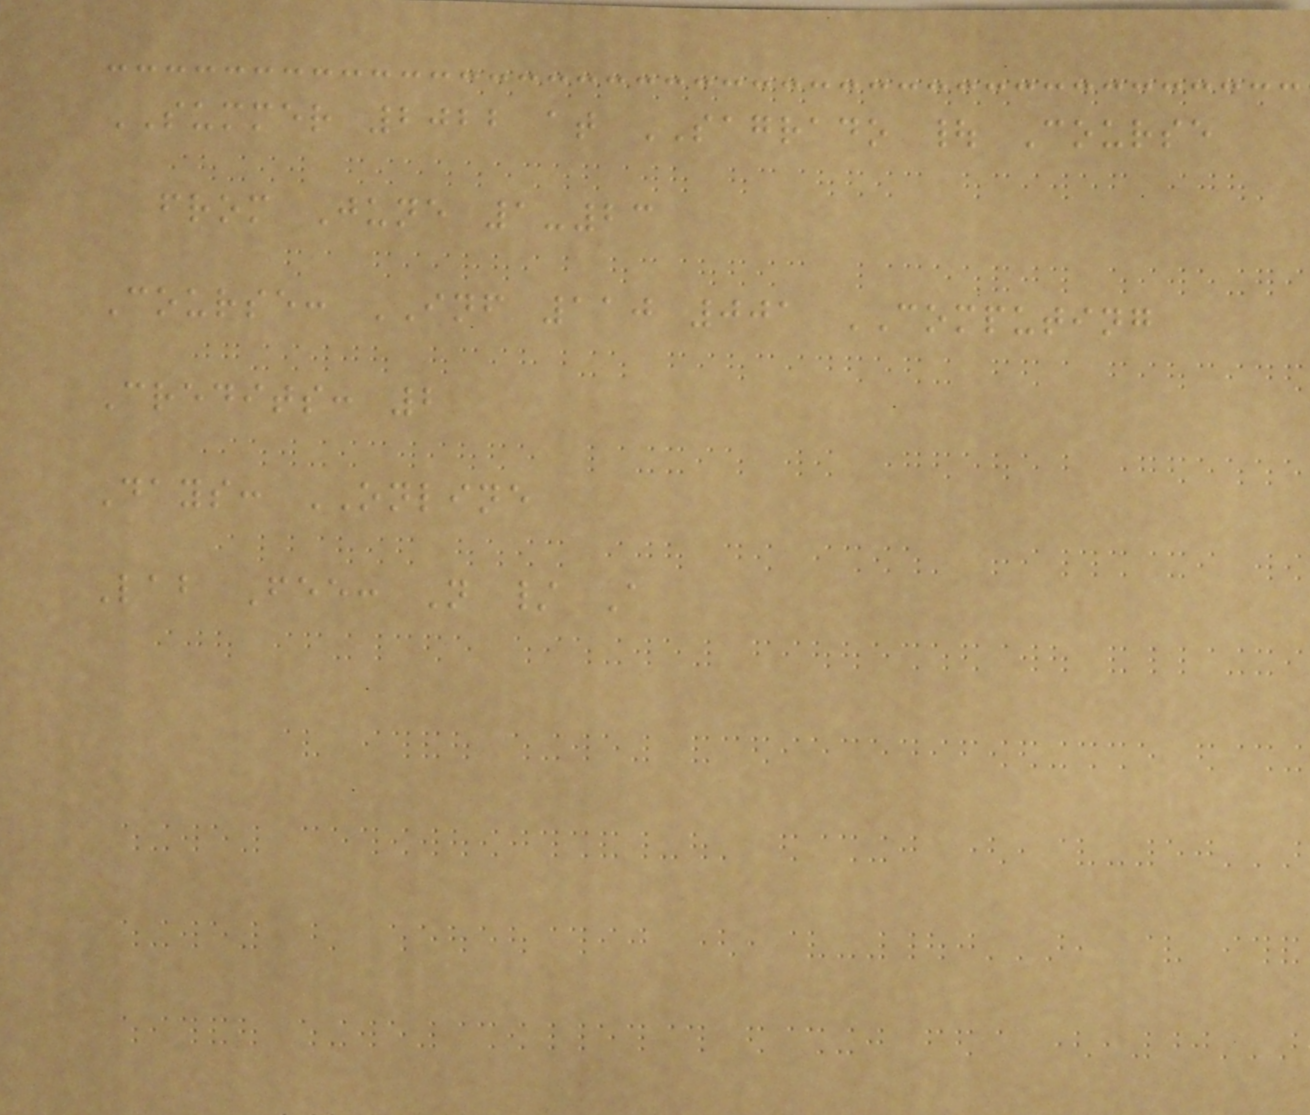SUMMER 2022 at SAGRADO | Course
from June 1-23
Course: INF 110 001 COMPUTING
Credits: 2
Days: ONLINE
Lab Fee: N / A
